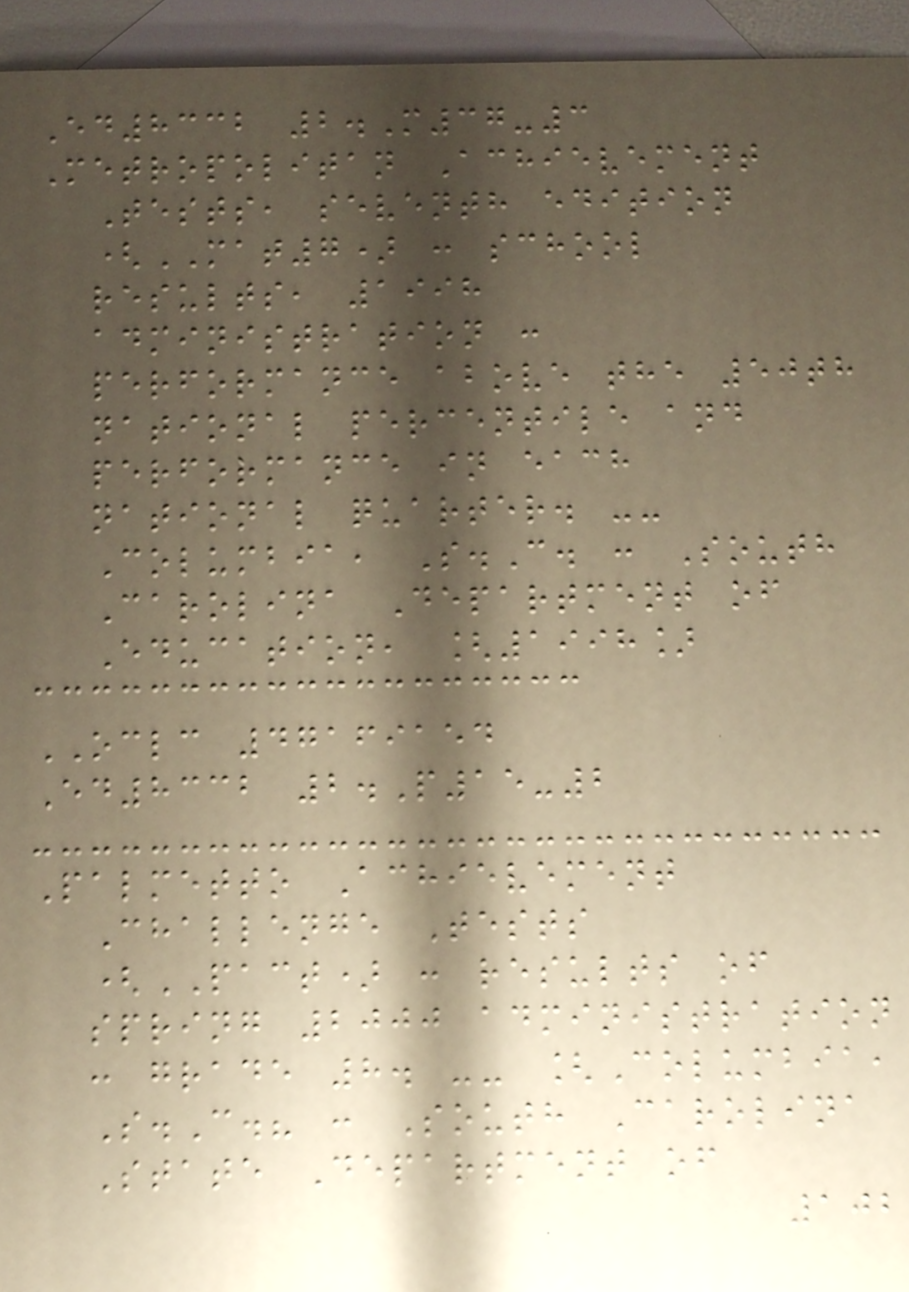Ed8332 2.M37-3
Metropolitan Achievement
Tests, seventh edition
(MAT7) : school
results, 1998
administration :
performance above the 50th
national percentile and
performance in each
national quarter. --
Columbia, S.C. : South
Carolina Department of
Education, [1998]
OCLC 47169154
Ed8332 2.P15-2
Palmetto Achievement
Challenge Tests
(PACT) : results of
spring 2000 administration
: grade 8. -- [Columbia,
S.C.? : South Carolina
State Department of
102
